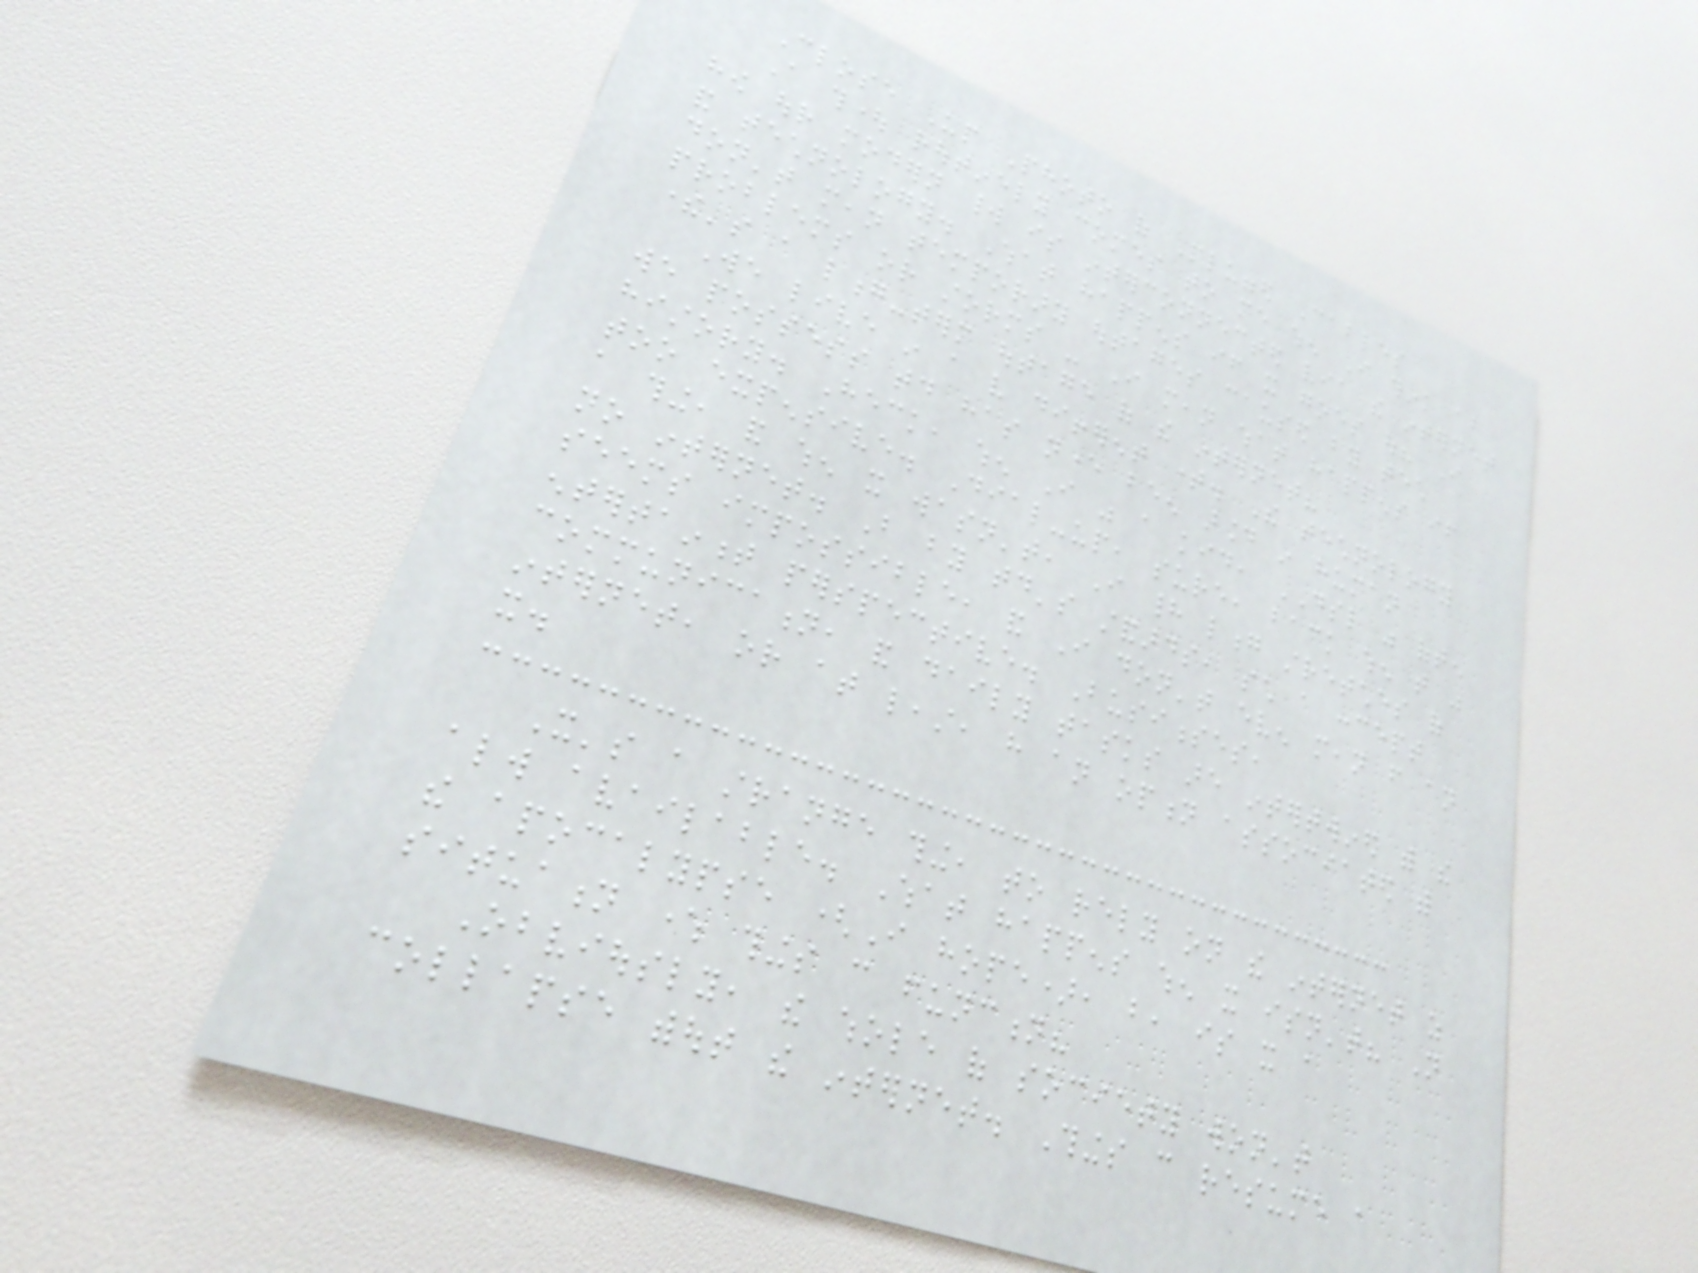Close Up Photo of Plugged Cables
A thought routinely comes to me when I think about
how our modern world is interconnected via the internet
and technology. What happens if it goes out? I
don't mean temporary outages caused by tech
problems or storms - I mean what happens if
there's a long-term outage of the internet?
We live in a very different time. The technology
we possess today has never been around in human
history. Heck, when I was a kid, DSL was often
too expensive. Dial-up, sure, back when that was
a thing, and when it wasn't, I had long stretches of
no internet. But by today's standards, such a concept
seems impossible, and I don't even mean from an
entertainment perspective. Businesses,
communication, and daily tasks are intertwined with the
internet, or at least, have an option associated with
it.
It's a strange thing, to rely on the internet as
always available. What happens when it isn't? Not
the apocalypse (I hope), but, is it a
situation where things can function?
Obviously, the whole of society won't
collapse without the internet. Things can resume a
